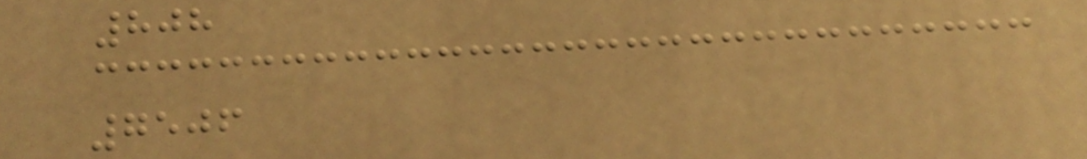808
7506
